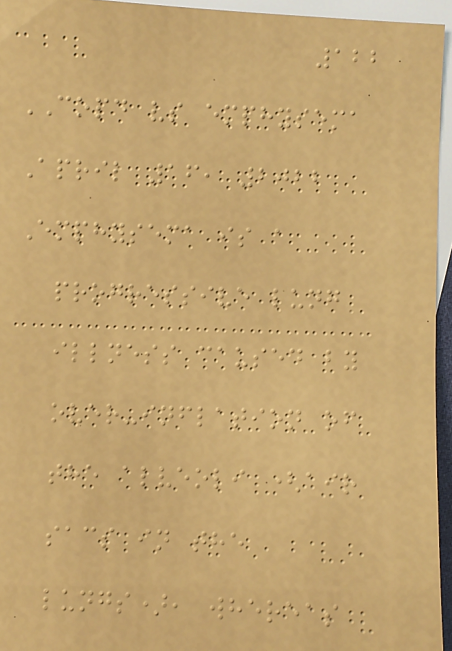122
COPD vs emphysema
April 16, 2022
Emphysema is a
progressive lung
illness caused by
over-inflation of
the alveoli (air
sacs in the
lungs), whereas
